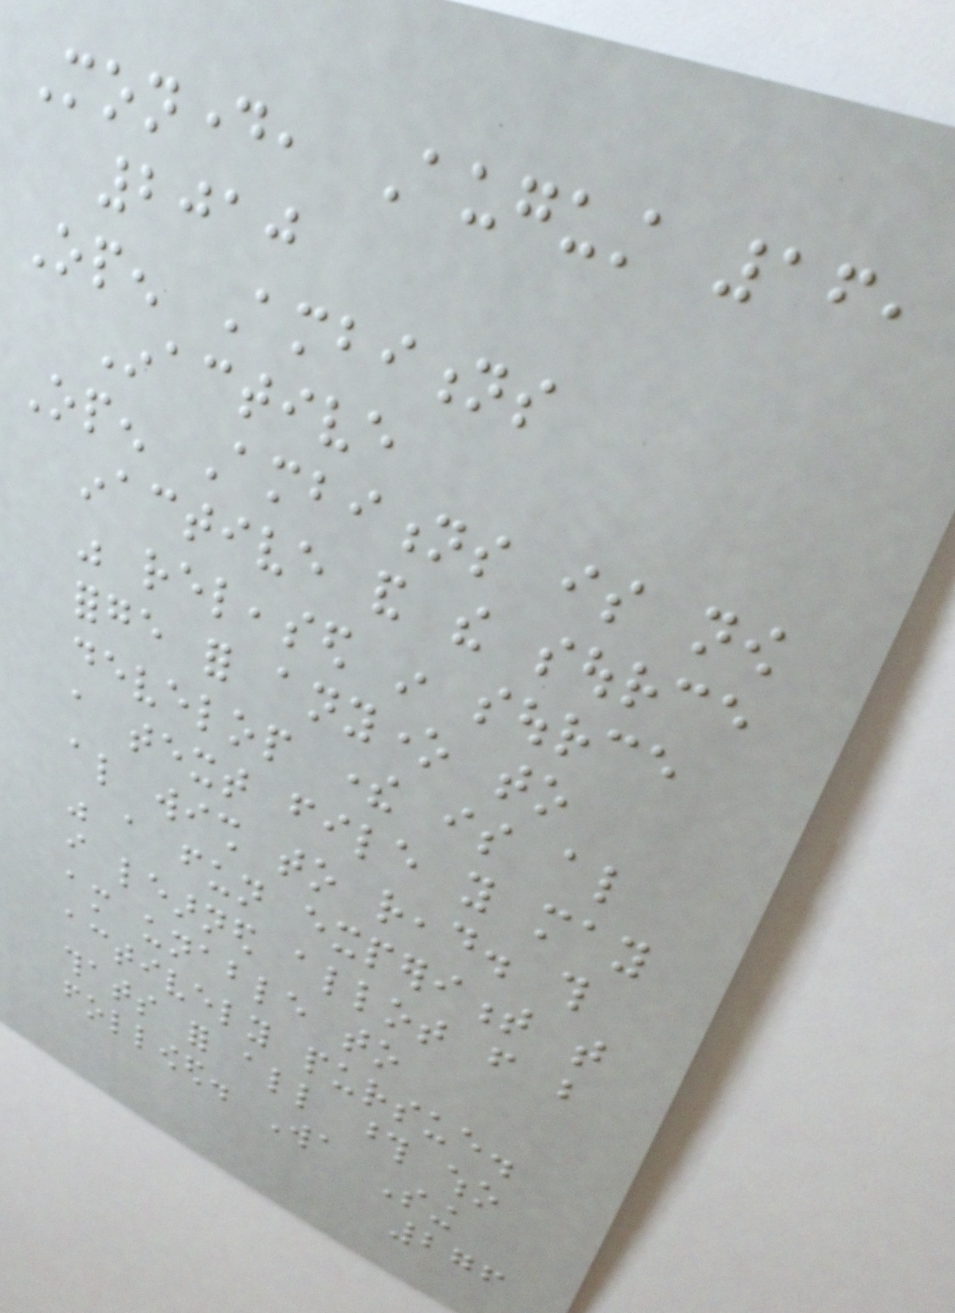Monday, August 16,
2010
Open Ambitions
Inactive
Open Ambitions is now
inactive and the source
was released in source
forge for anyone to
develop there is also
a text file you may
also wish to read. this
was a fun experiment that
i learned allot from but
am unable to
actively pursue.
thats for all those who
followed. Wa Sing
276
